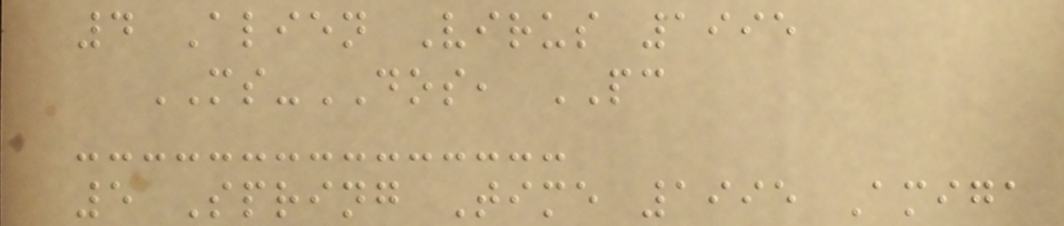4 Alien Virus 1995
MS-DOS, PC
5 Spring Time 1995 Amiga
